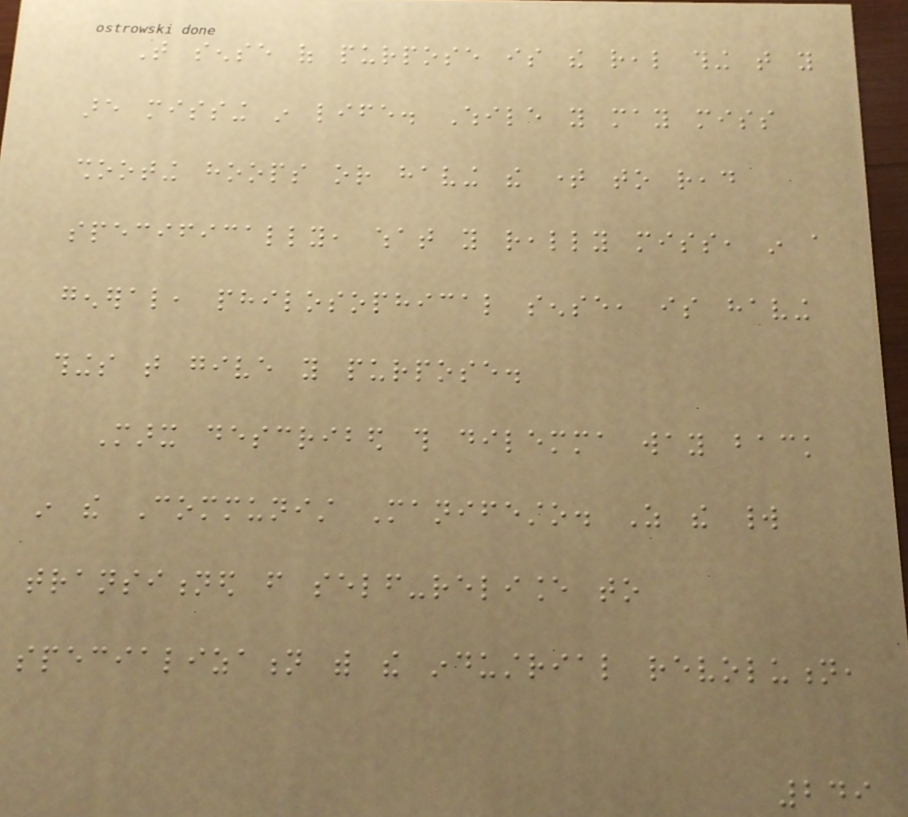That sense of purpose is the real thing that you
are missing in life. While you may miss
shooting hoops or having the time to read
specifically, what you really miss, in a
general, philosophical sense, is having
things that give you purpose.
Marx described this dilemma way back
in the Communist Manifesto. As the world
transitioned from self-reliance to
specialization with the industrial revolution,
249
